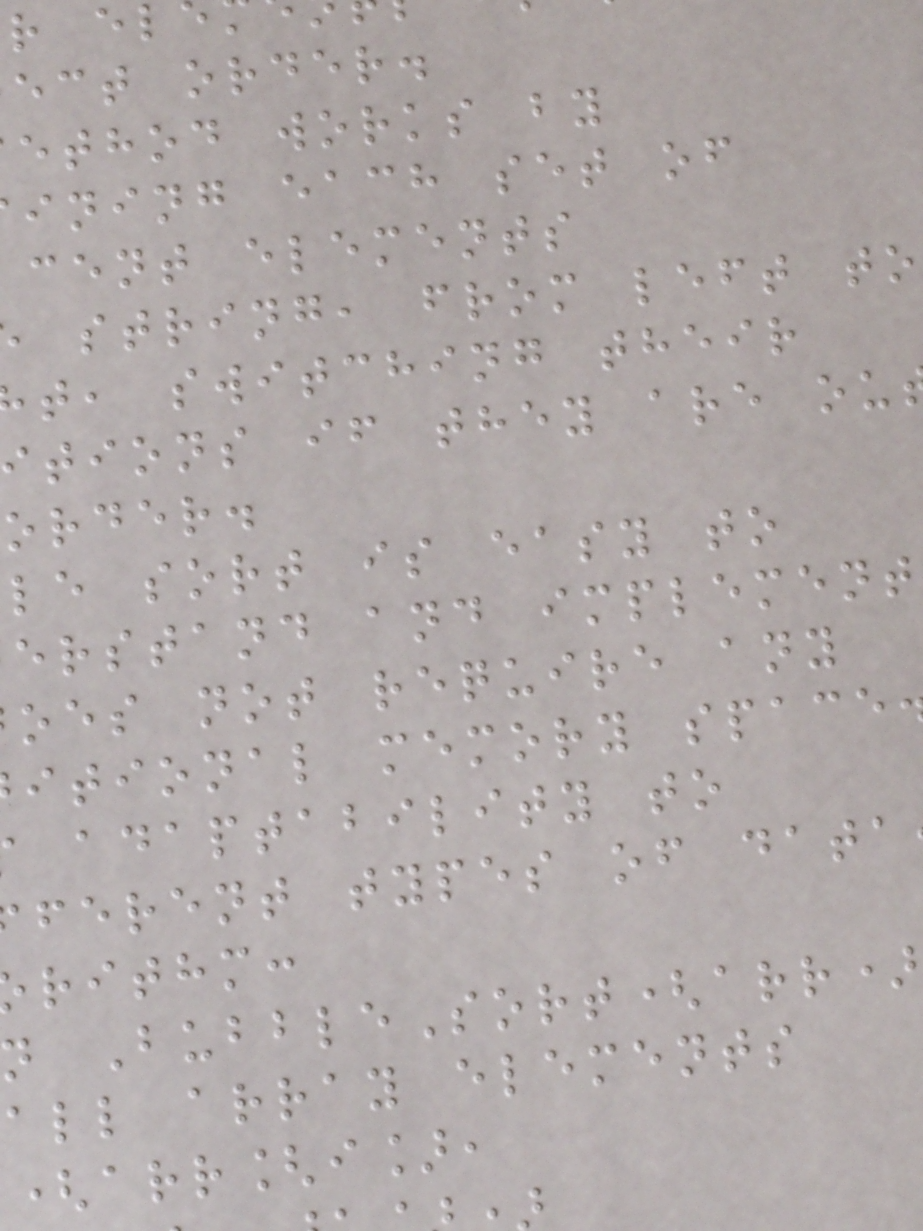ect order.
ethod works by
ining each set of
cent elements
string, from left to
t, switching their
itions if they are ou
order.
le sort is easy to
erstand and implement
oes not require any
itional memory space
adaptability to
ferent types of data
rithm:
n BubbleSort(arr)
all array elements
(arr[i],
